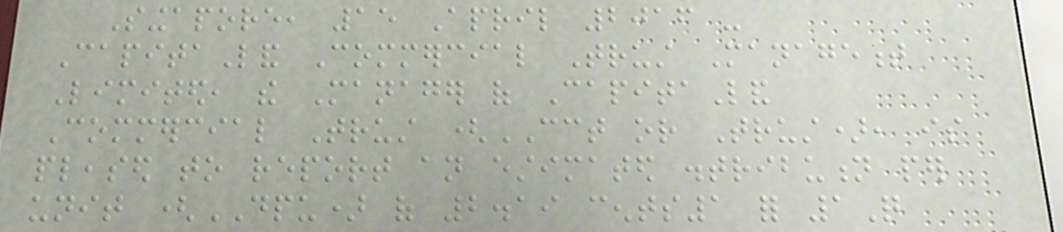Singapore, 15 April 2016 -
CapitaLand Commercial Trust Management
Limited, the Manager of CapitaLand
Commercial Trust (CCT or Trust), is
pleased to report an estimated distribution per
unit (DPU) of 2.19 cents1 for 1Q
